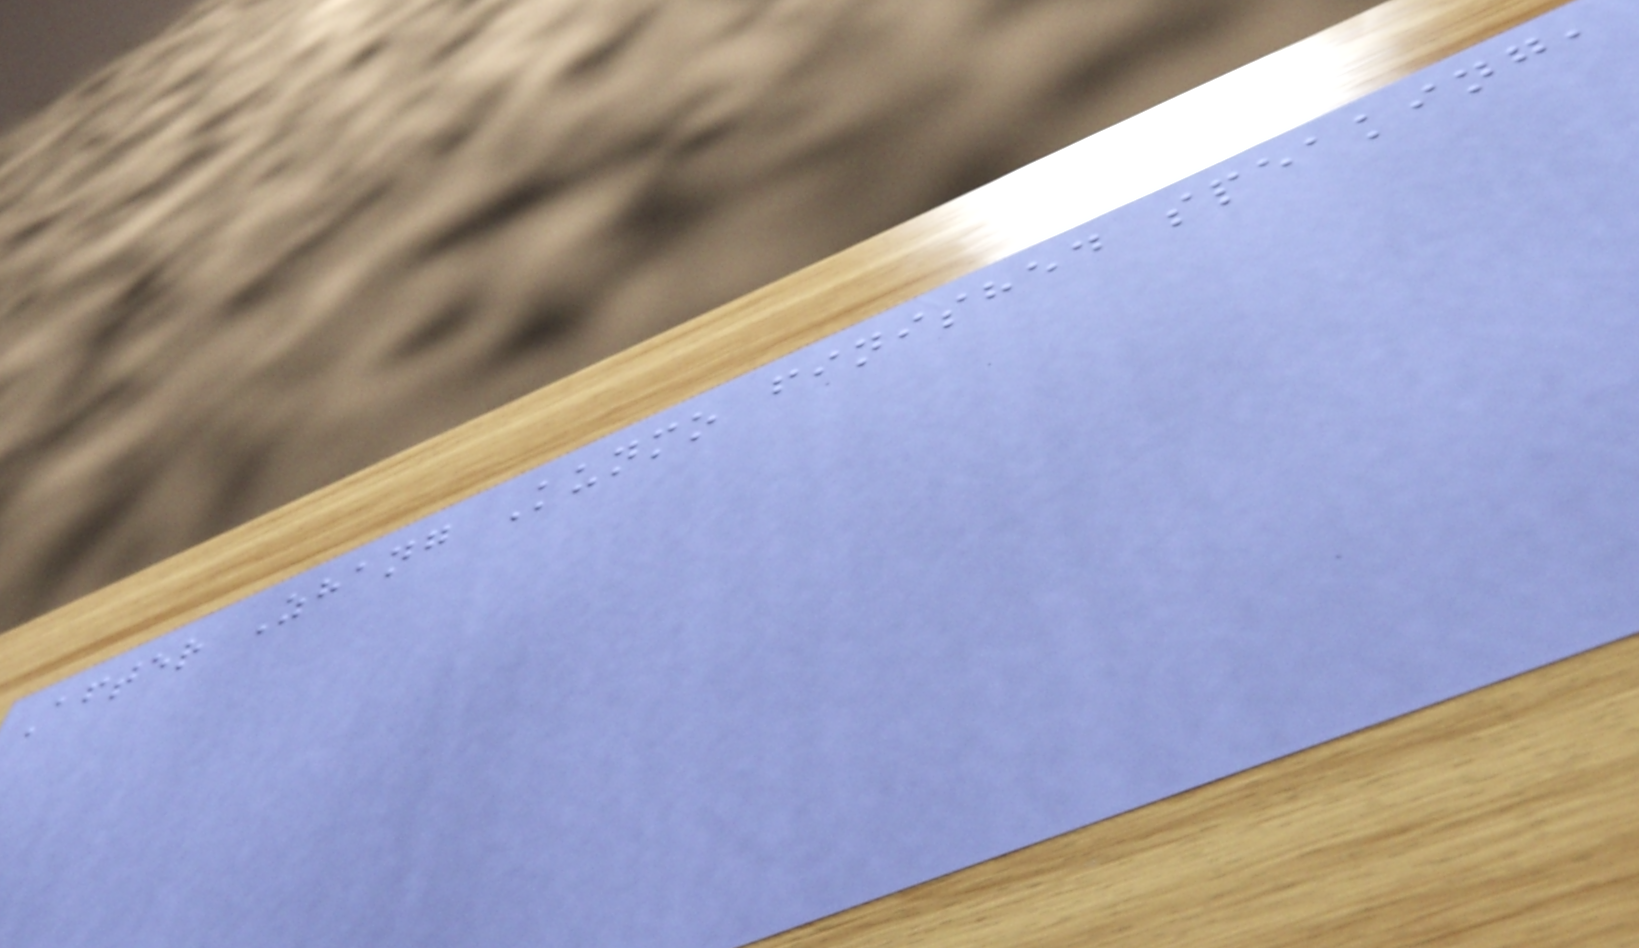After Zhang Kunmo finished speaking,
